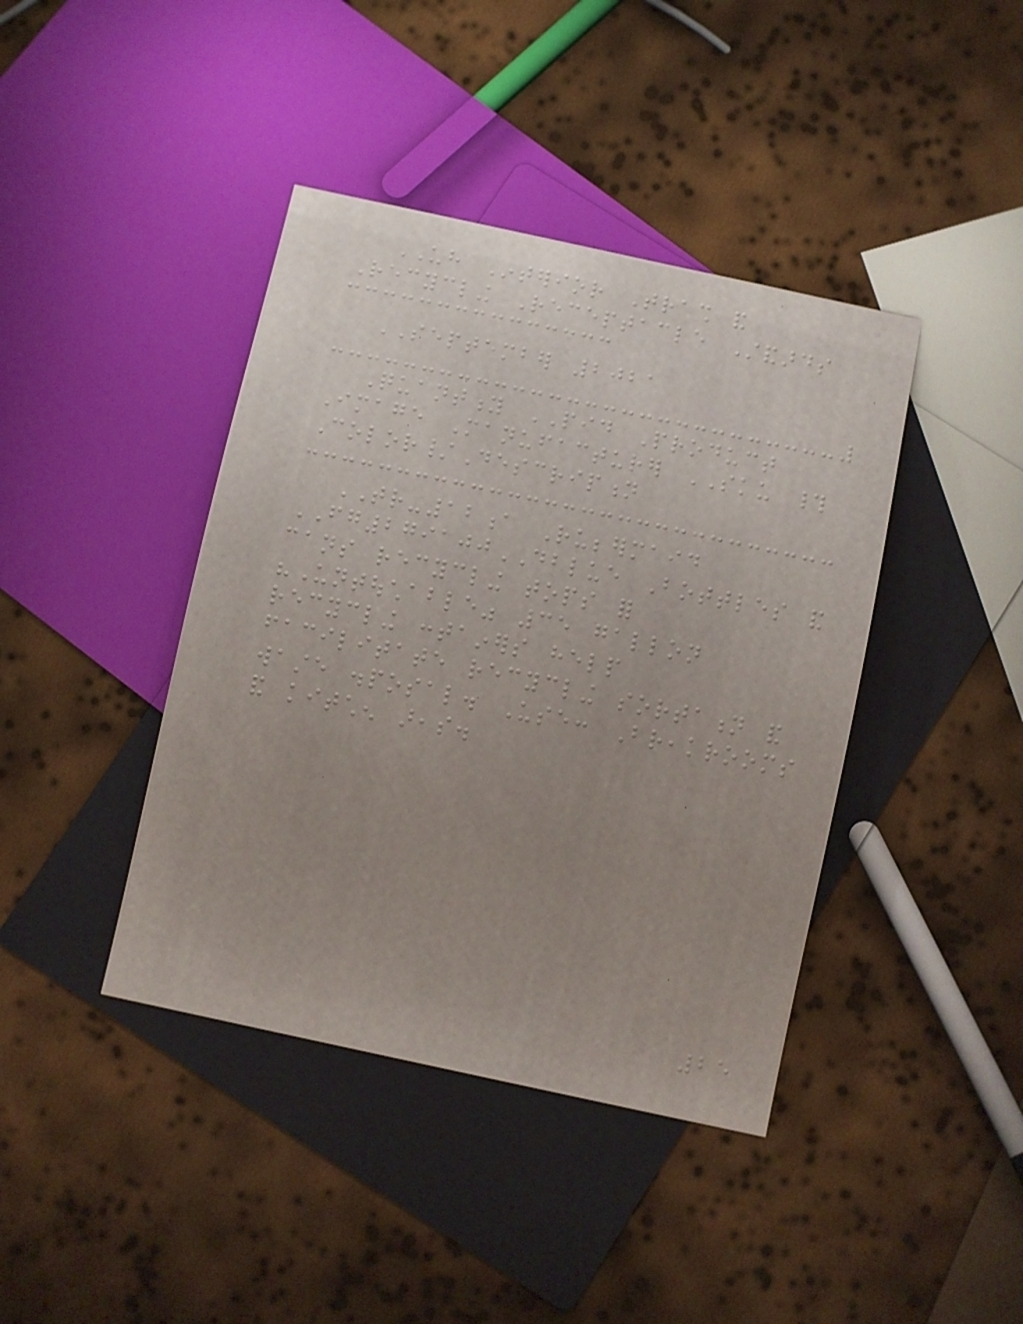UH Interior Trash and
Recycling Receptacle Standards
SEPTEMBER 2021
Quantity PID Product
Image Manufacturer SKU #
Color/Description
TR-12a Rubbermaid
FG279100DBLUE Bottles and
cans recycling tops for
"Untouchable" 35 gallon
recycling containers help
facilitate recycling sortation and
waste disposal. Use: Breakrooms
and kitchen areas.
25
